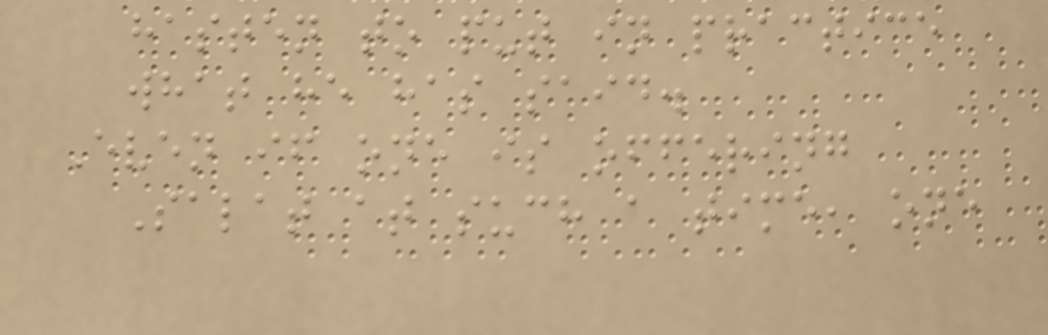hasten to put in practice
what he has said.
Even if one is offering
Salat at such a time, one
